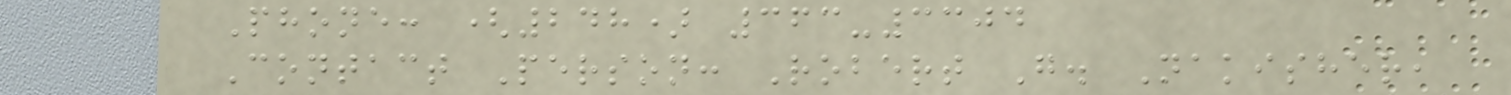Phone: (248) 363-3304
Contact Person: Robert G. Nakisher,
